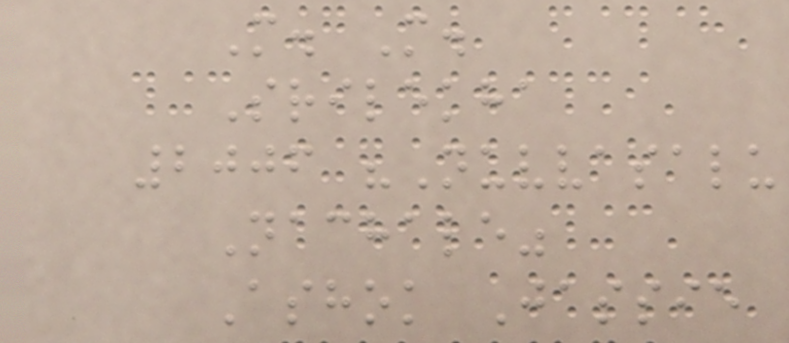M. M.
Srilekha
2006 "Nuvvasalu
Nachale"
Ashok Jassie
